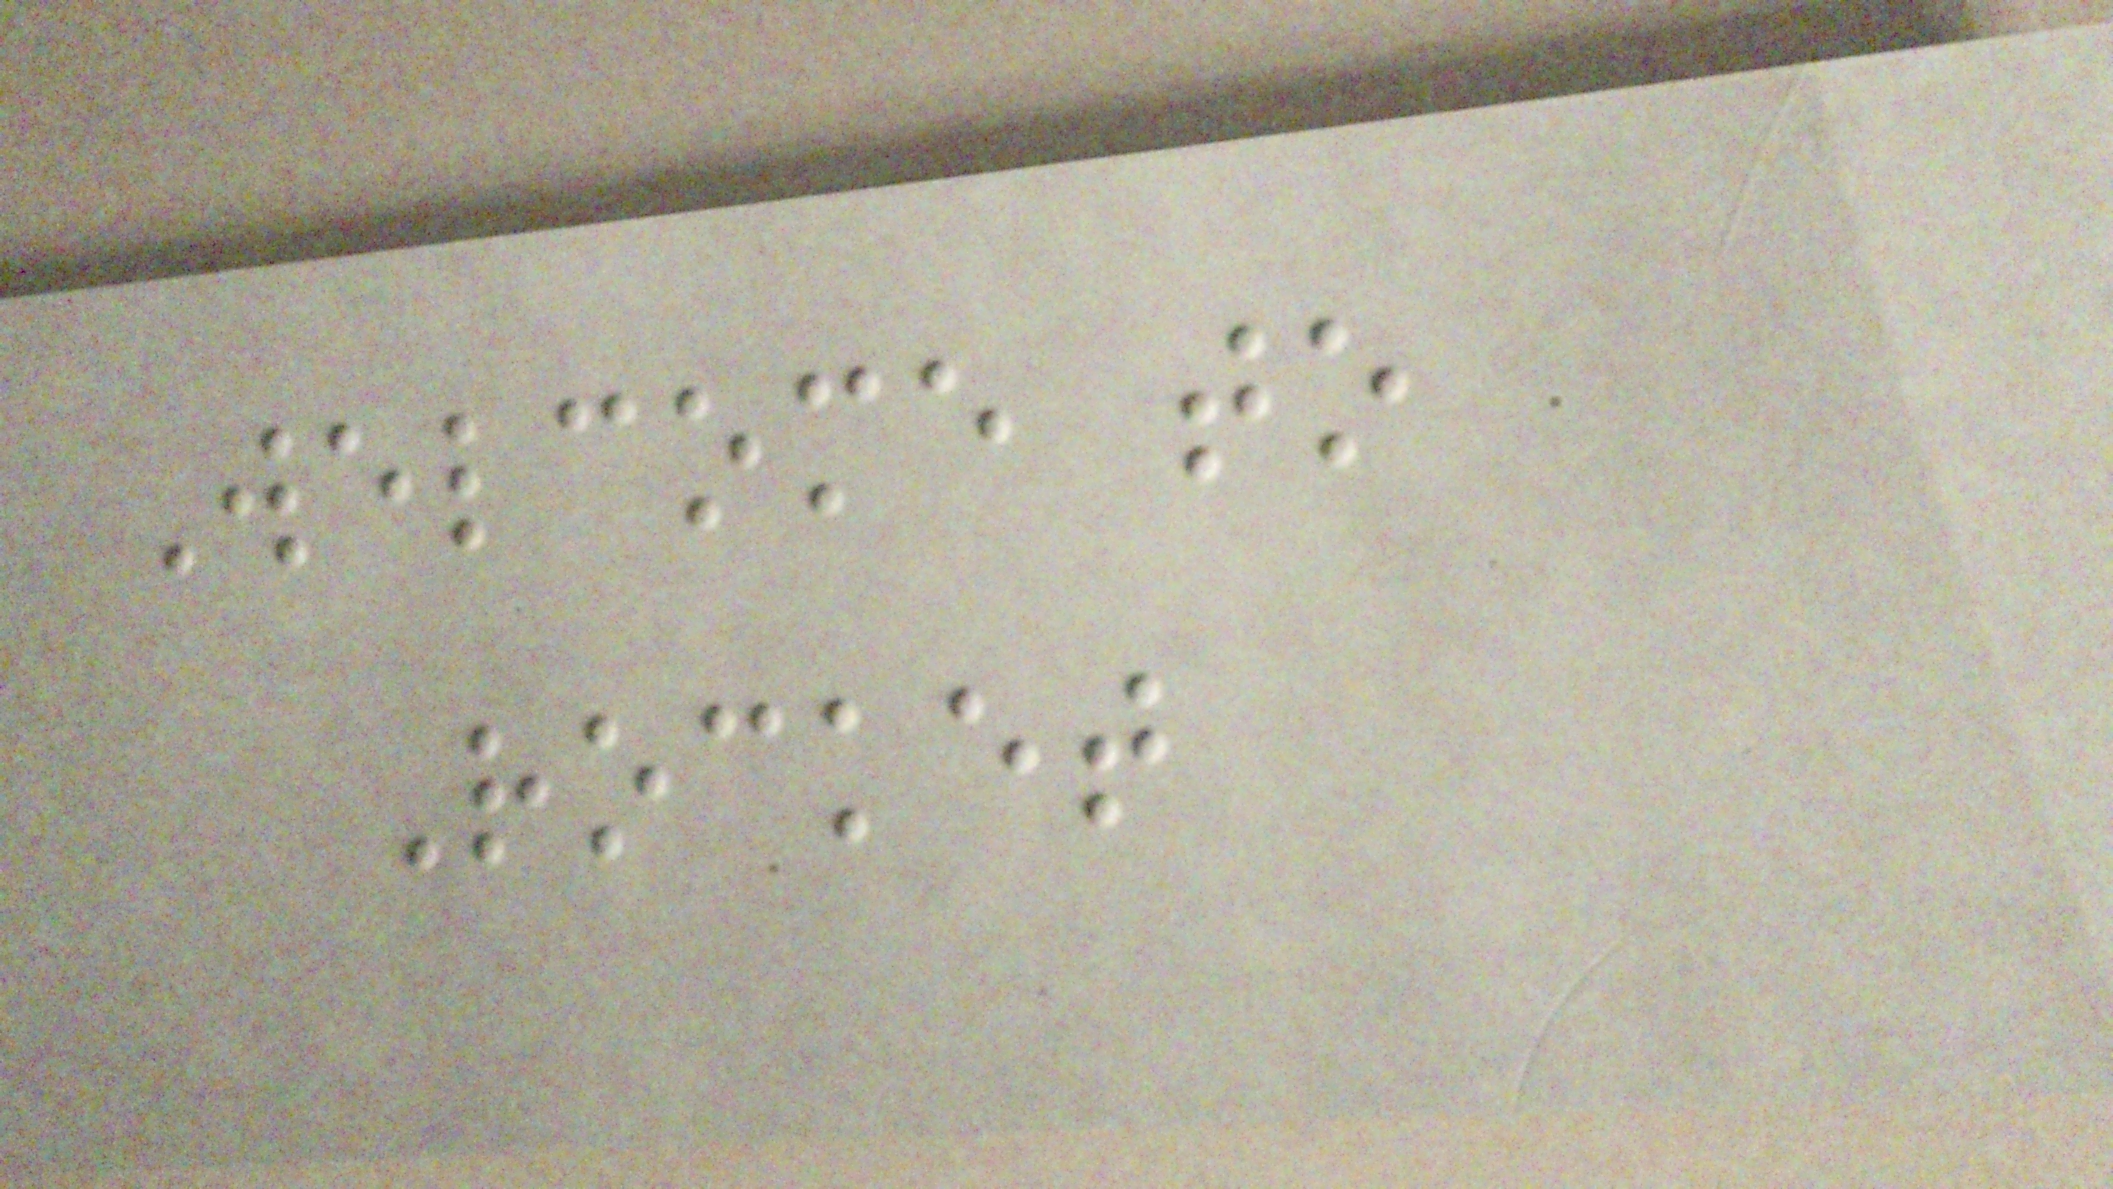Welcome to
Rocket
